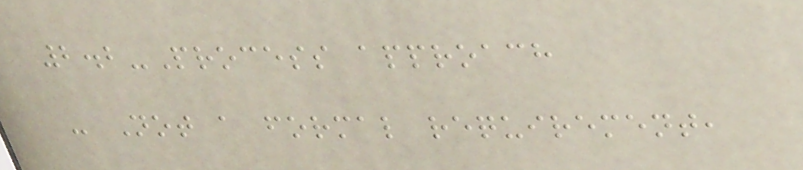2.2-Process approach
- Not a formal requirement,
